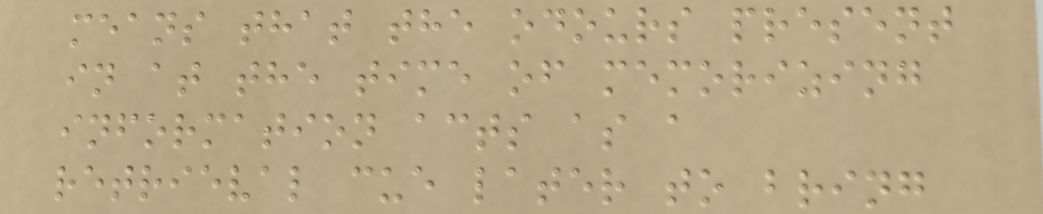means that the odours present
in at the time of memorizing
information acts as a
retrieval cue later to bring
